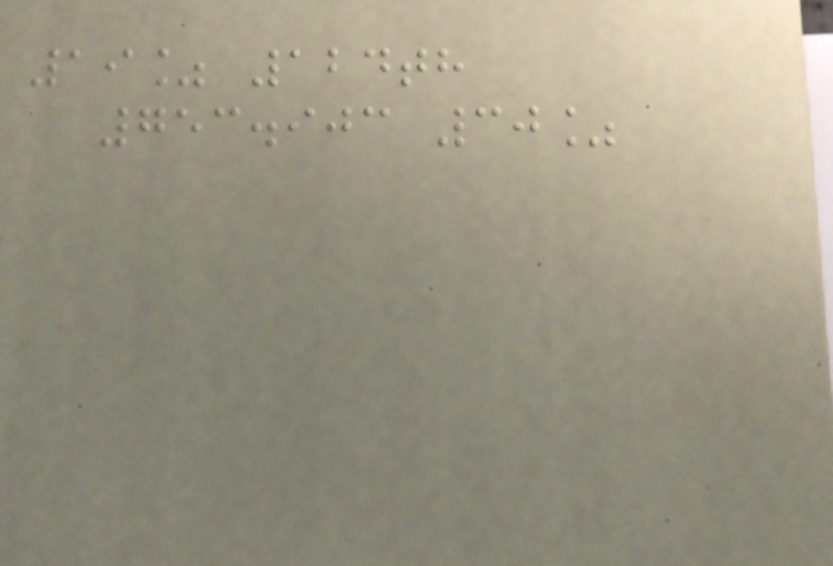19% 124th
753.903 30%
